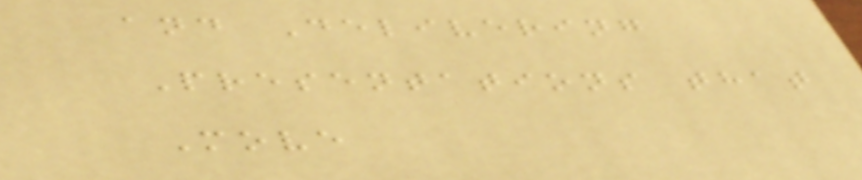and Delivering
Presentations that
Move
